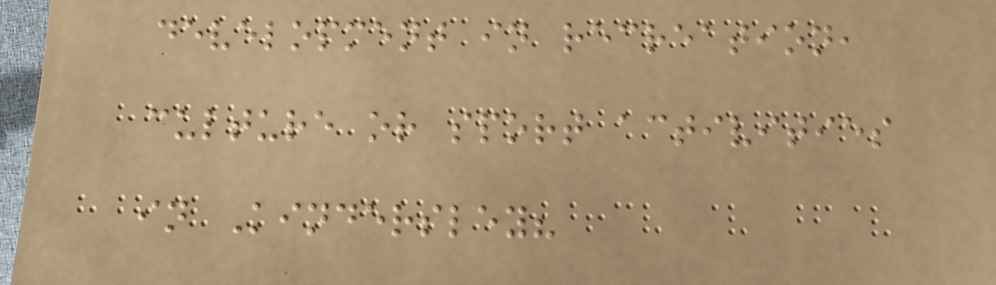development in recreation,
culture or sport activities
in Kindersley?
